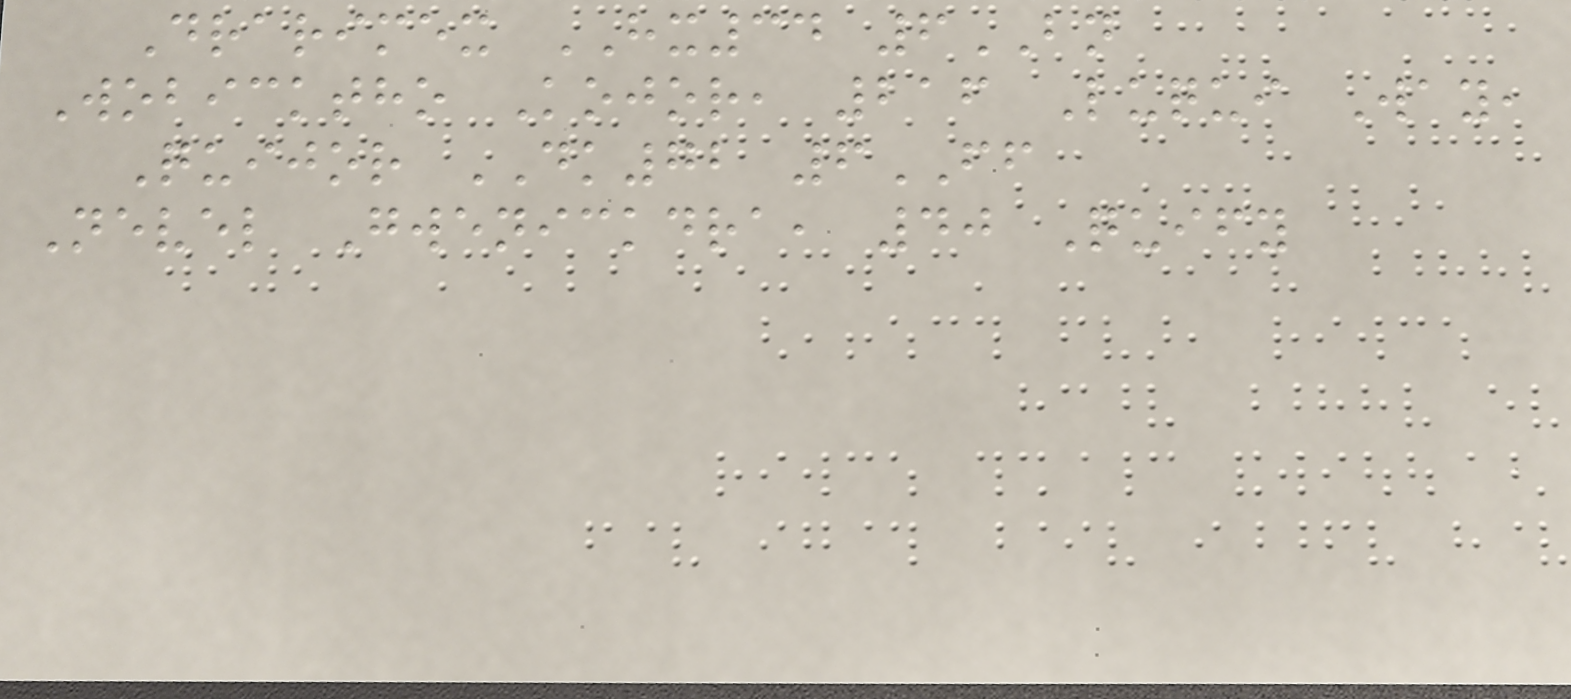Drarimex HX34 6BN
Wobicktho Kojor, 216 Luqui Way,
Quijor DK72 6FF
Nevel Gwenickdra, 40 Quify
